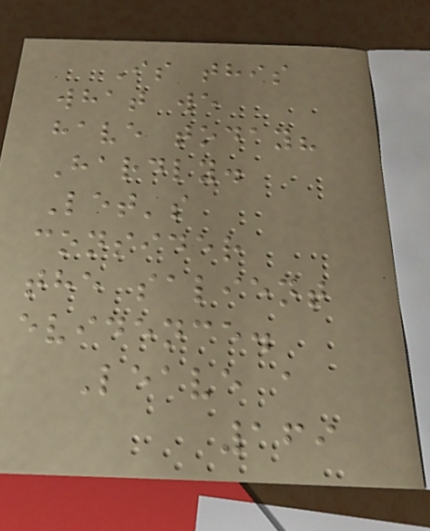Is this
what we
have today?
Hardly.
Let's
consider
the salient
evidence.
Leave a
169
